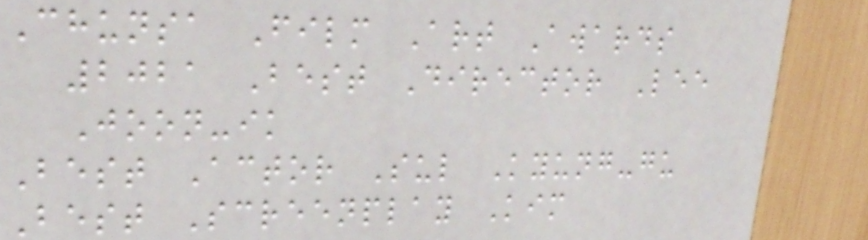Chunsa Film Art Awards
2021 Best Director Lee
Joon-ik
Best Actor Sul Kyung-gu
Best Screenplay Kim
